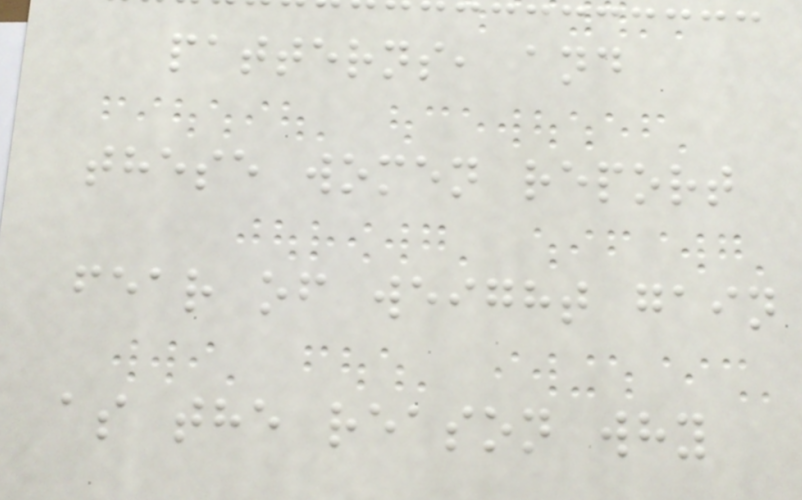patterns, and
these women report
fear of weight gain
as the reason why
